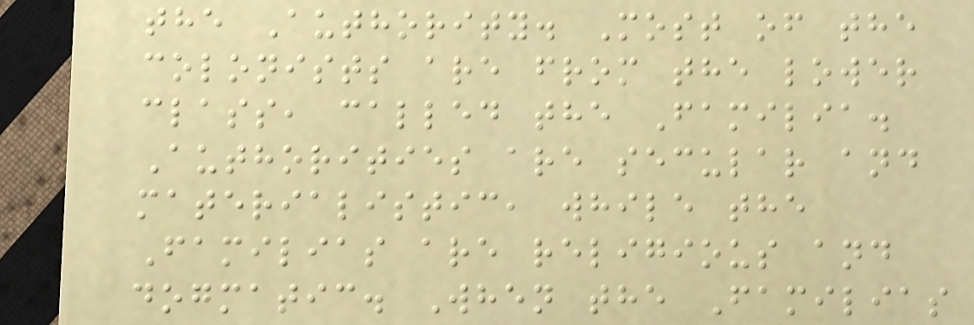the Authority. Most of the
colonists are from the lower
class, called the Familia.
Authorities are secular and
materialistic, while the
Familias are religious and
dogmatic. When the Familias
